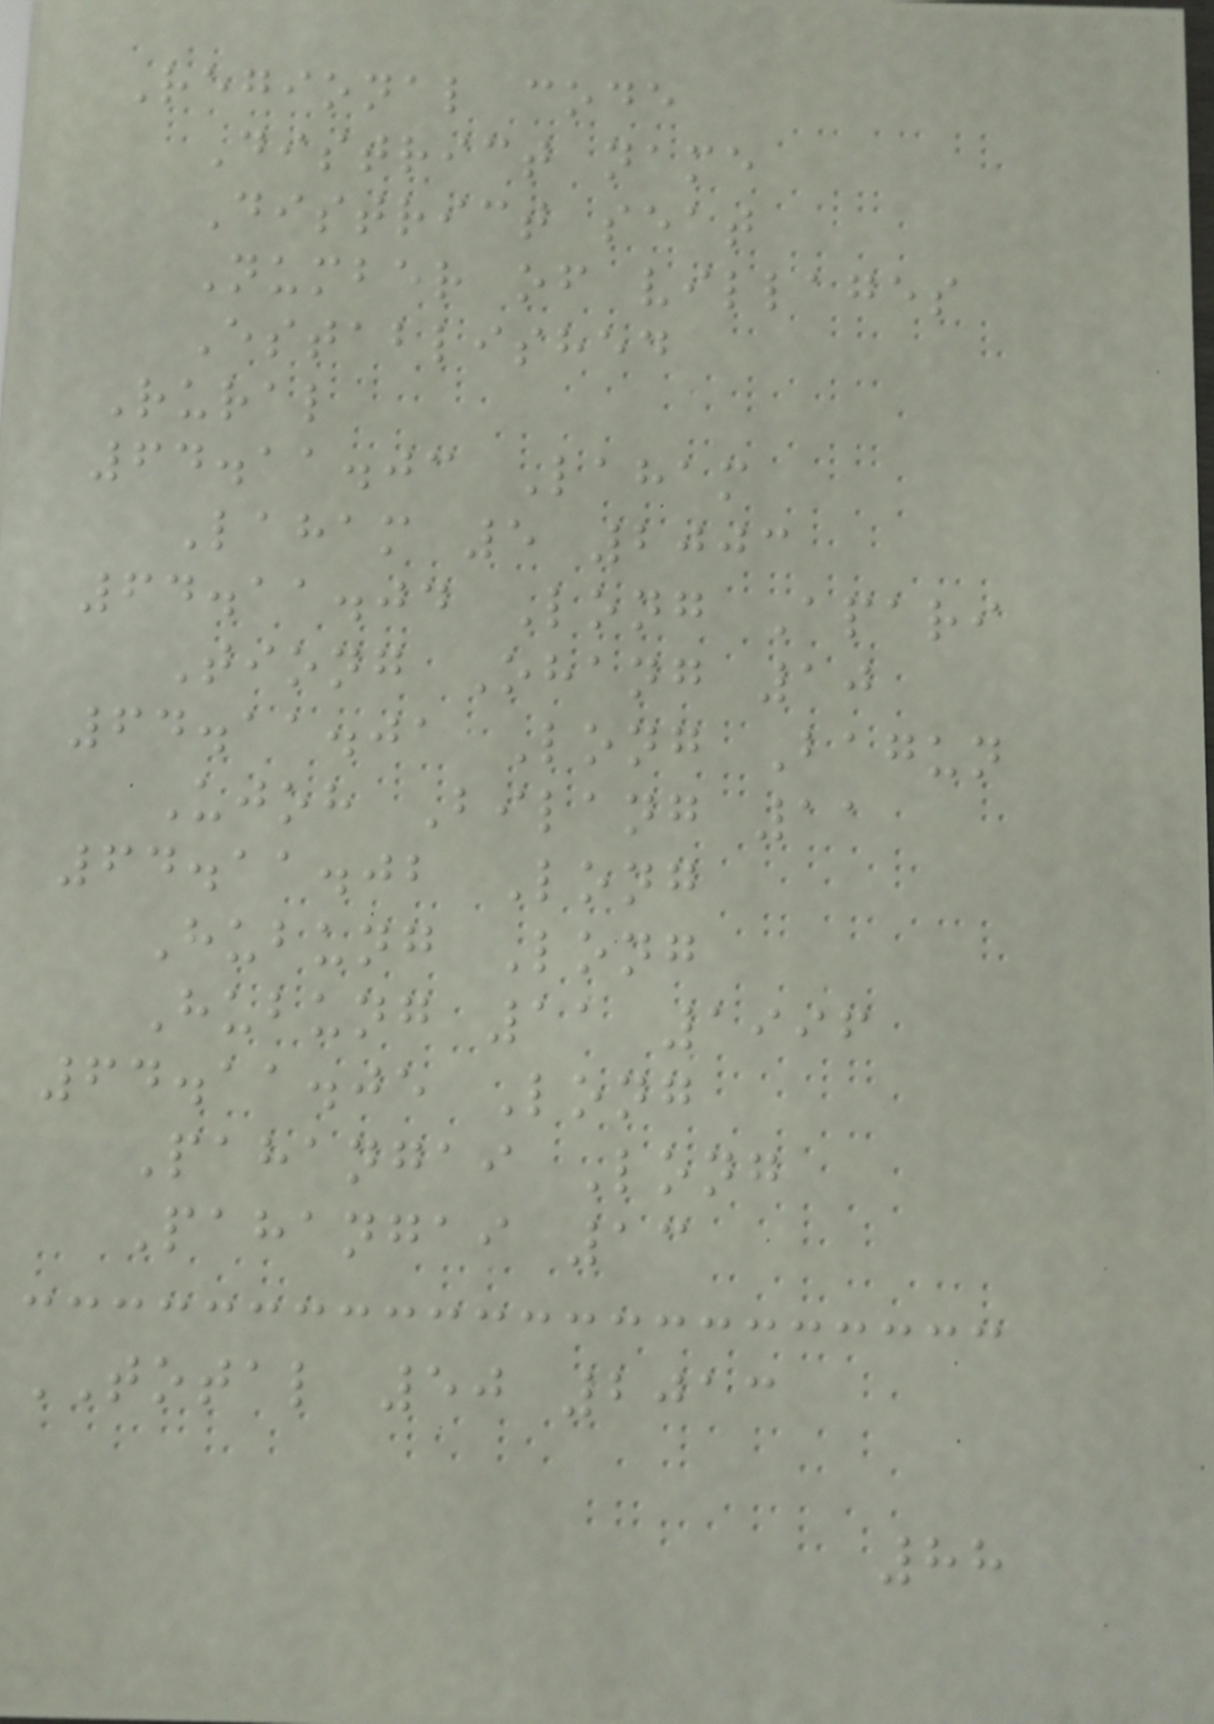Regional code
District name
District seat
Number of villages
Established
Rural
64.11.03 Laham
Laham 5 2003
64.11.04 Long Apari
Tiong Ohang 10
64.11.01 Long Bagun
Ujoh Bilang 11
64.11.02 Long
Hubung Long
Hubung 11 1996
64.11.05 Long
Pahangai Long
Pahangai 13
TOTAL 50 2013
88
